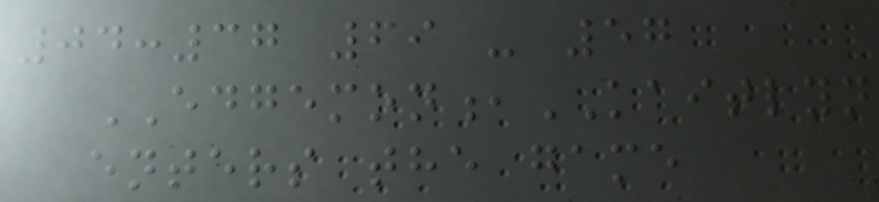04:37 69 - 57
EDGEMON,KAITLYN
enters the game
